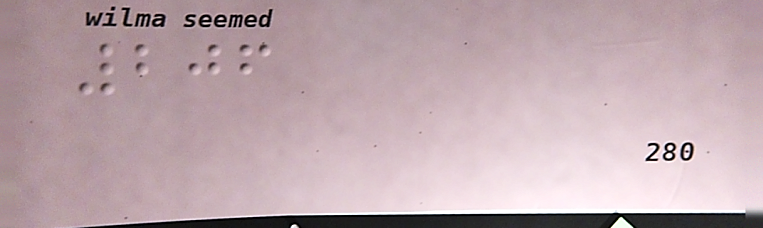206
